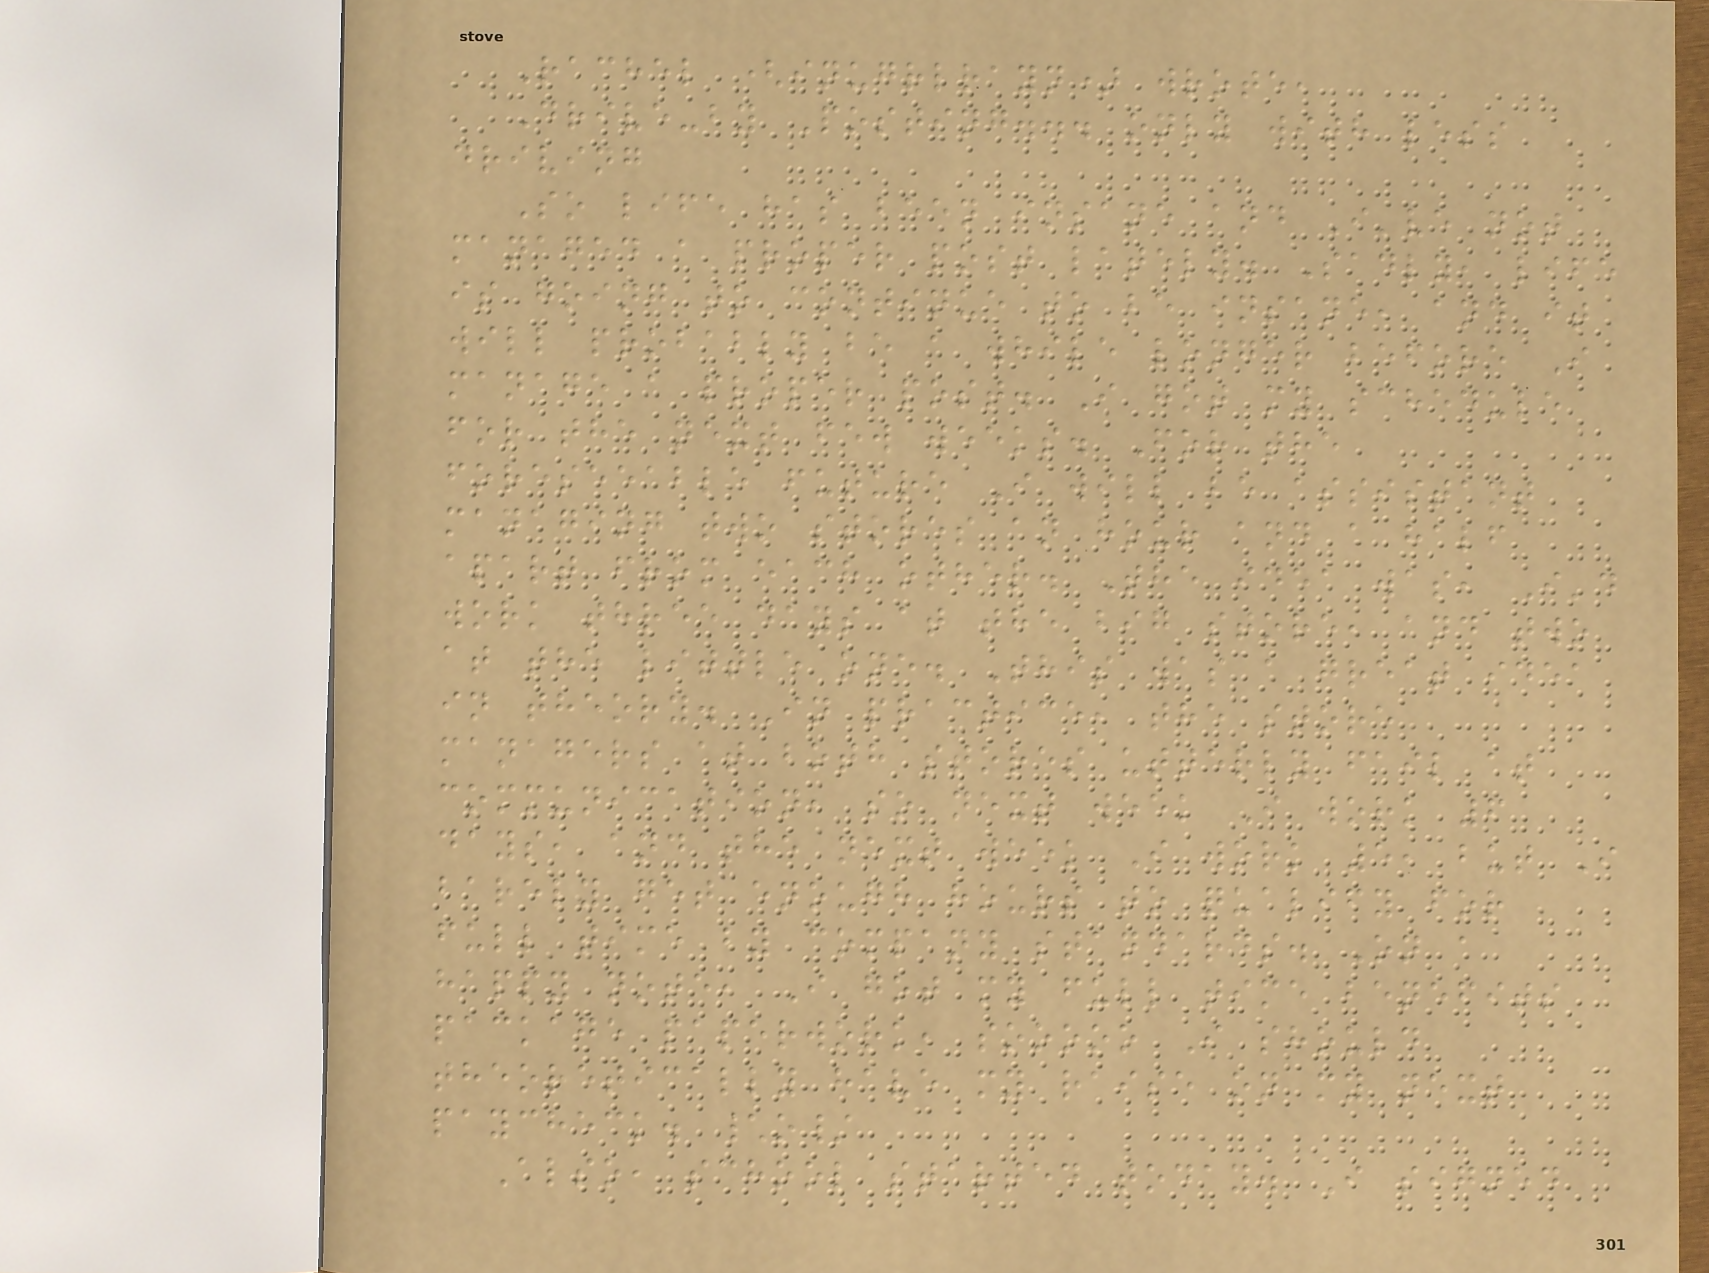Rachel (inugrlrayn) wrote,
Drive-by Posting... only with less
driving
So life has been insane and I've not
managed a proper post lately. Sadly, life
is going to continue to be insane, and it
will probably be a while longer before I
manage a proper post. I got my schedule
for the next few weeks. For the
foreseeable future I will be assistant
managing two stores an hour and a half
apart from each other. The idea was, I'd
work three days at the big store, and two
at the little one. This was a great idea
in theory. In practice, the store
managers at both stores utterly fail at
communication, so next week I work 6
days, and the next week I work 5, but I
barely get enough hours to qualify for
full time by company standards. On a
happy note, I got my full time benefits
package paperwork, sooooo I should
theoretically have my raise on my next
paycheck. \o/
Also, school started today. I signed
